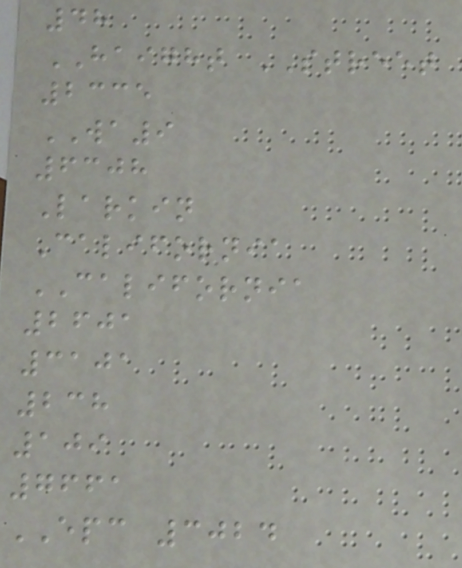48
HAIGHT STREET
2335
WA9
6308
Larkin
California
CALIFORNIA
2601
3101
238
109
7661
EPC 3024
